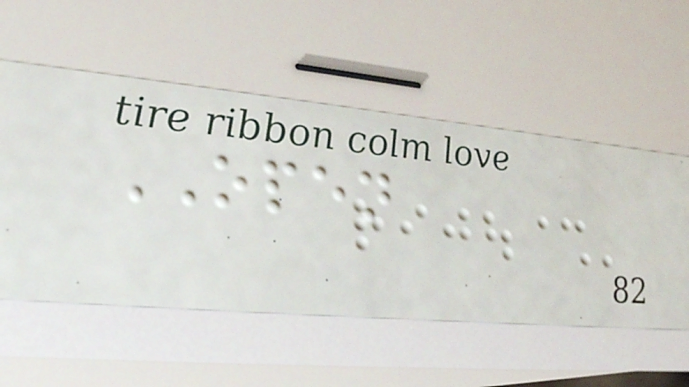OPEN
